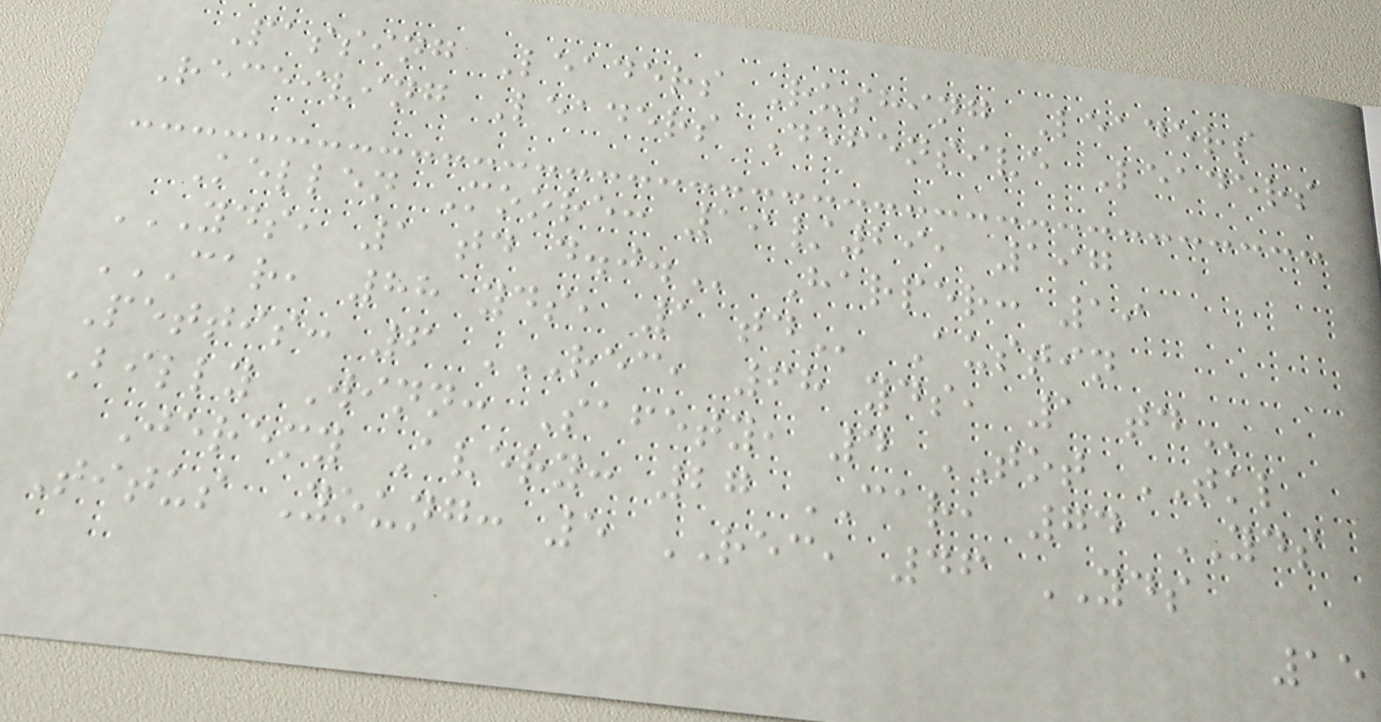Passing Leaders Rushing Leaders
Receiving Leaders Defensive Leaders
Kellen Moore: 19/29, 197
YDS, 1 TD D.J. Harper: 19
CAR, 88 YDS, 1 TD Austin
Pettis: 6 REC, 68 YDS, 1 TD
Billy Winn: Safety, 4 TOT TKL
Jeremy Avery: 27 CAR, 74 YDS
Titus Young: 5 REC, 46 YDS
15
